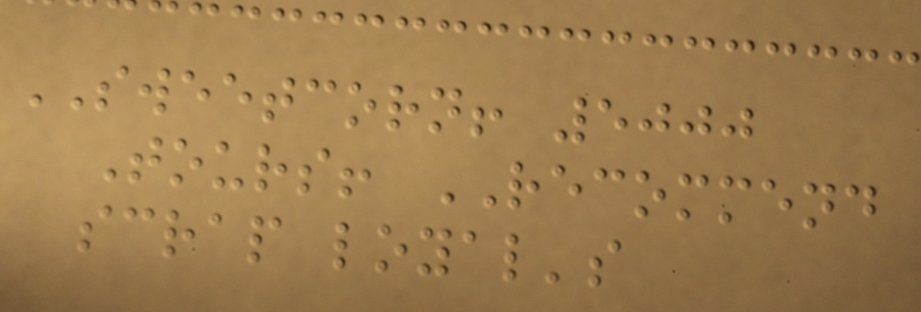SWEETCORN! 5000
Tours! RECOMMEND
scrap loyal's
